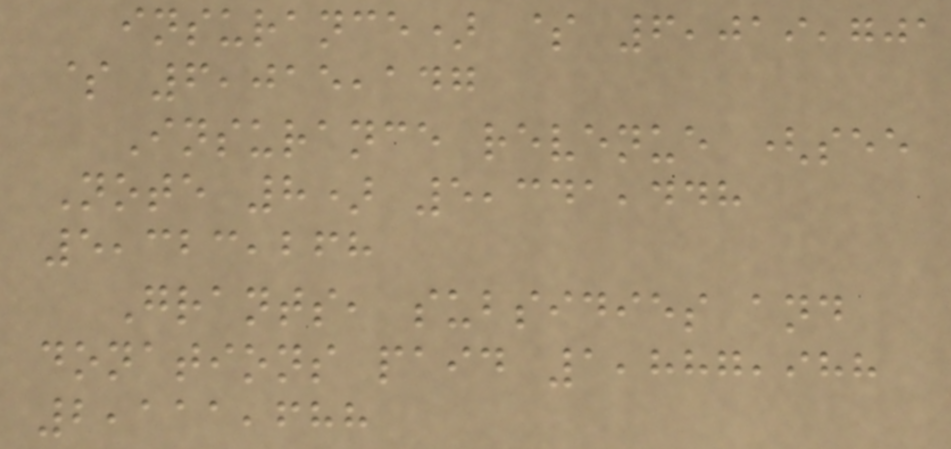insurance) $ 6,019,701
$ 6,015,147
Insurance revenue (see
Note 8) 5,341,448
5,323,268
Grants, subsidies and
donations paid 1,887,988
2,111,688
